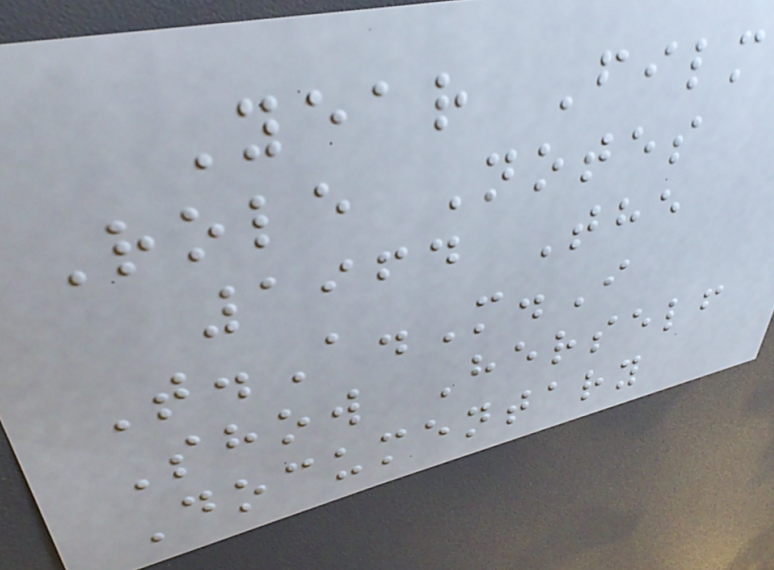Year Film
Role Notes
1964 The
T.A.M.I
Show Herself
Documentary
